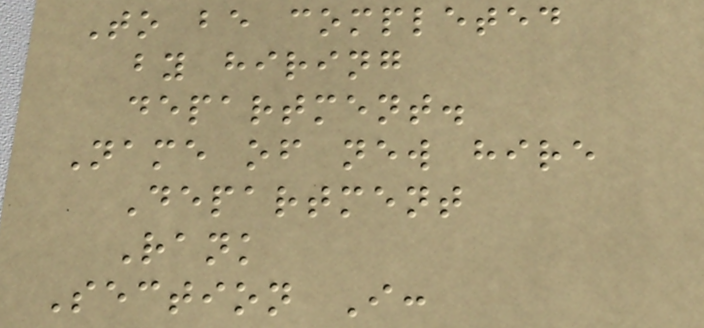To be completed
by hiring
department.
Name of new hire
Department
Rank
Section I:
